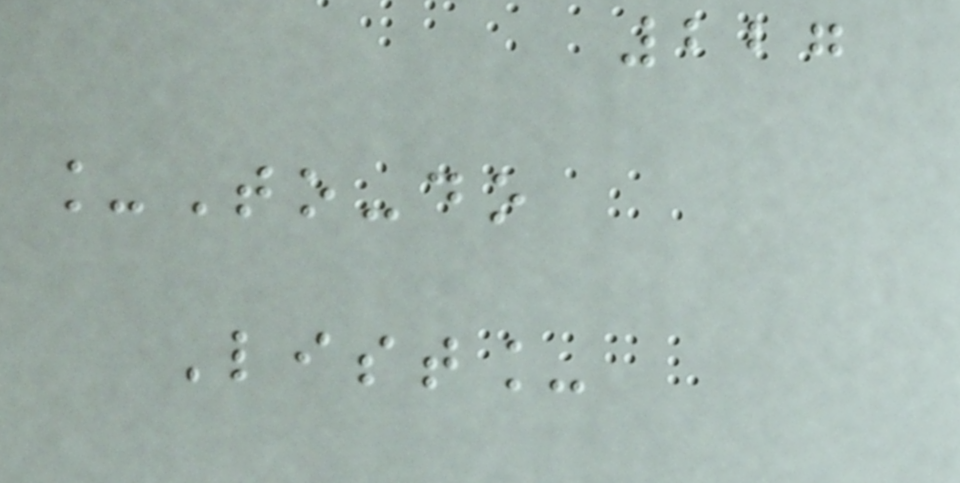227
_To-do
List_
